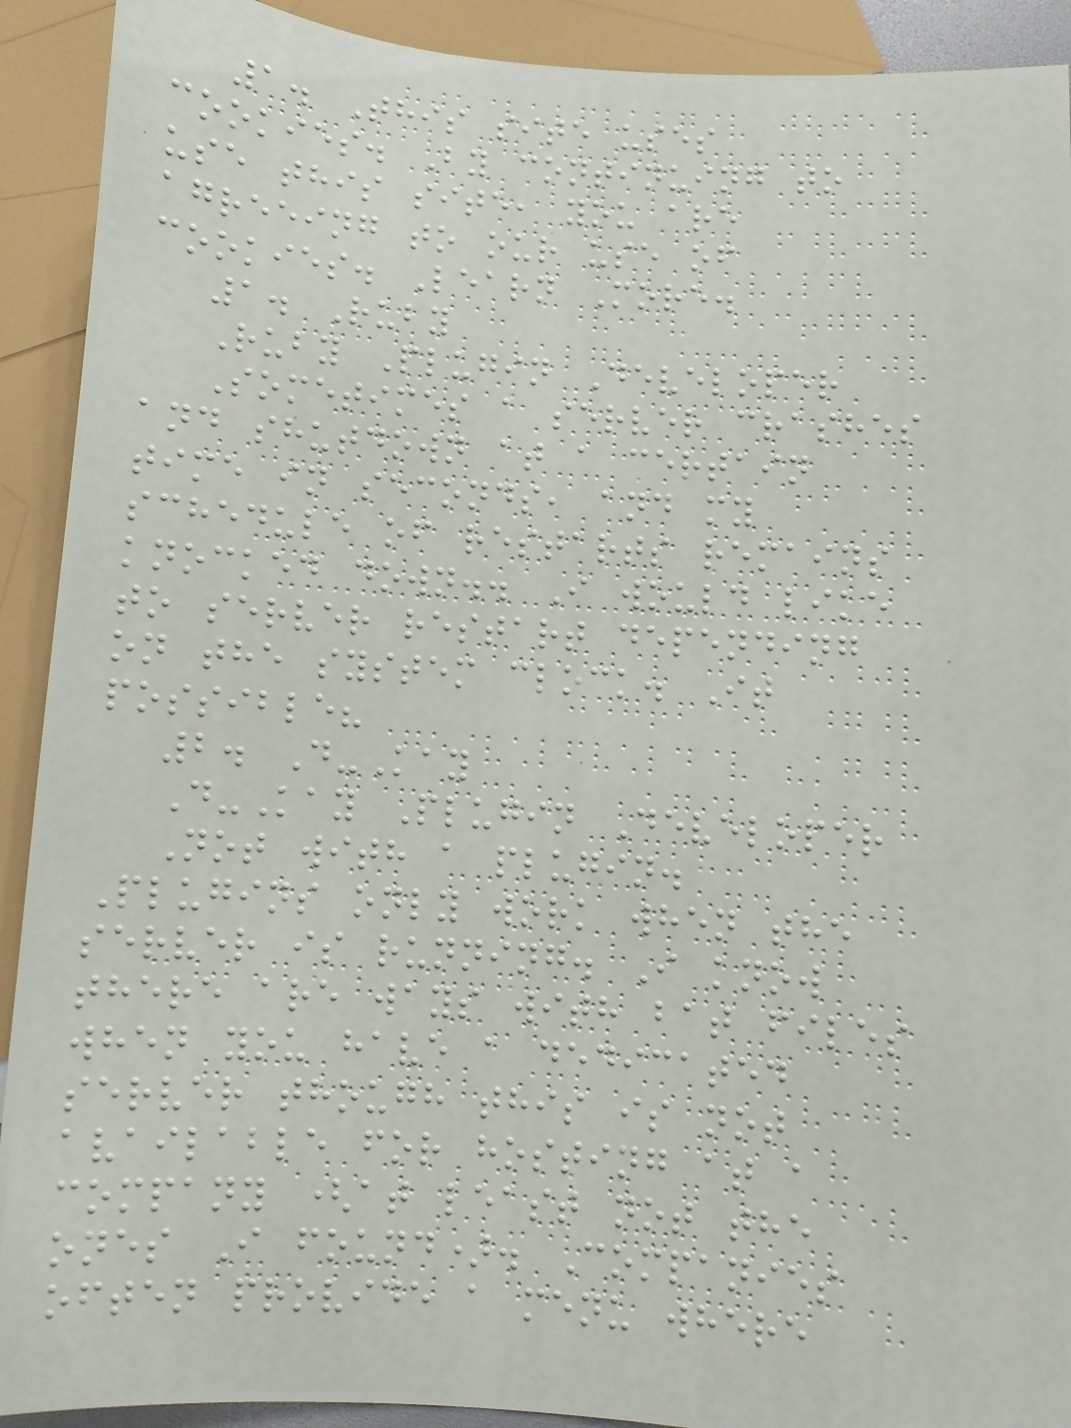1. This site uses
cookies. By continuing to
use this site, you are
agreeing to our use of
cookies. Learn More.
1. Ruby
Ruby Plugin Developer
Sometimes a server crashes
and shutdown at a certain
time in seconds, and my
schedule of restarts remains
knocked down.. I would like
to server restart depending
on the system clock. It
possible?
2. D-Kay
D-Kay Plugin Developer
Not with a plugin.
Plugins only work when the
server is running. I know
there are ways with bat files
when you have a dedicated
server though this is not
available for hosting at a
company (at least not the
ones I found). Companies
often provide a menu where
